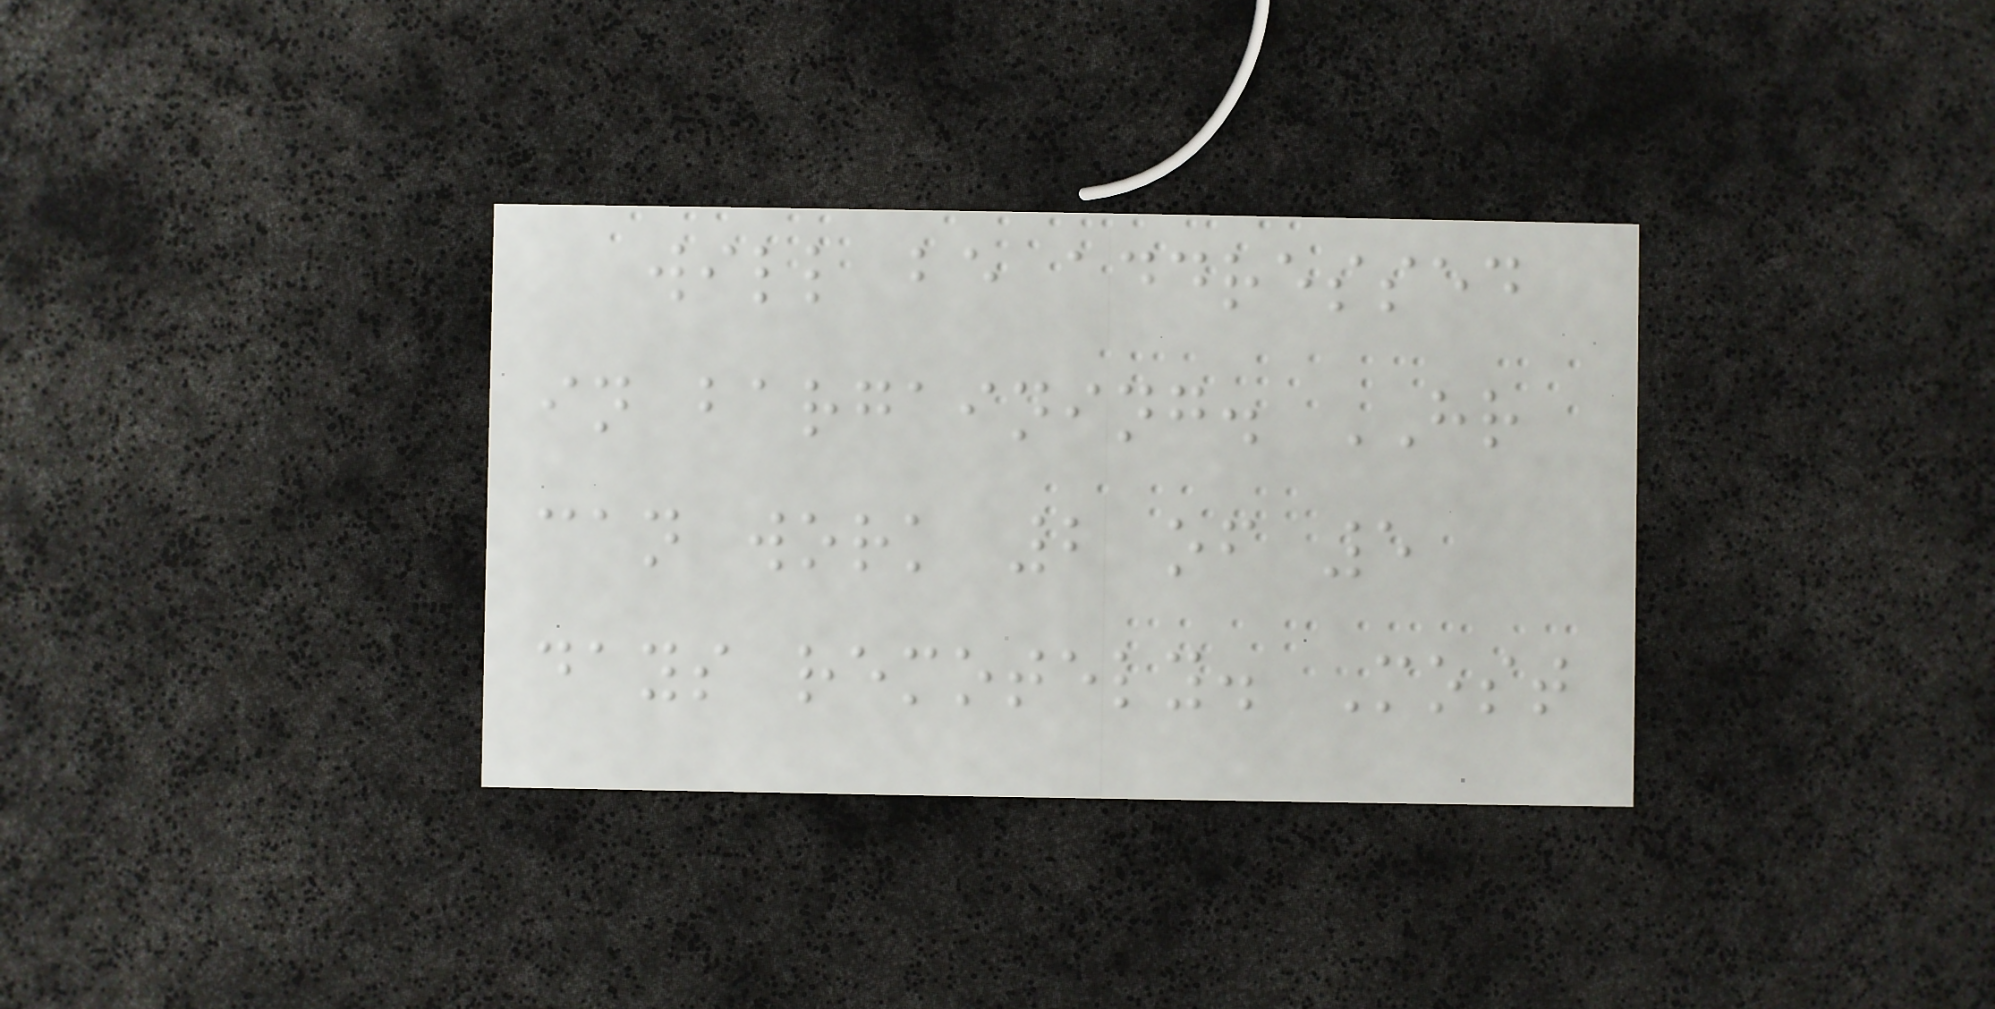will be addressed
in bargaining. HR
can work 2 of 5
days remotely. Most
